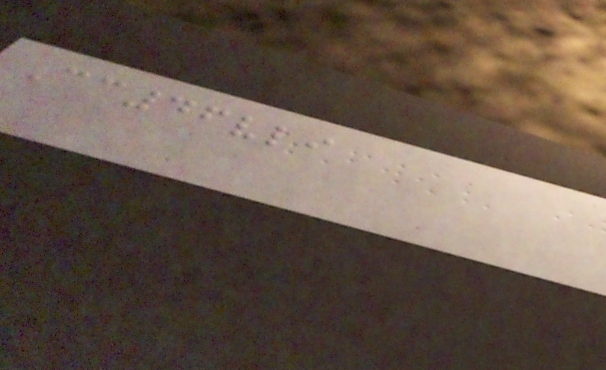Cc46vli
